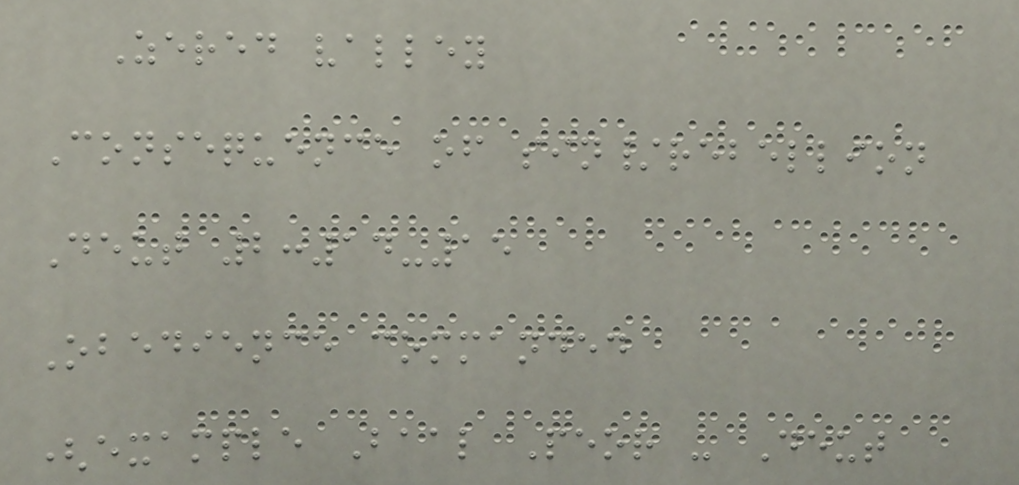Zered valley
Consequence of sin/rebellion
Deut 2:14-15
Obedience commanded
(example Baal Peor - Deut
